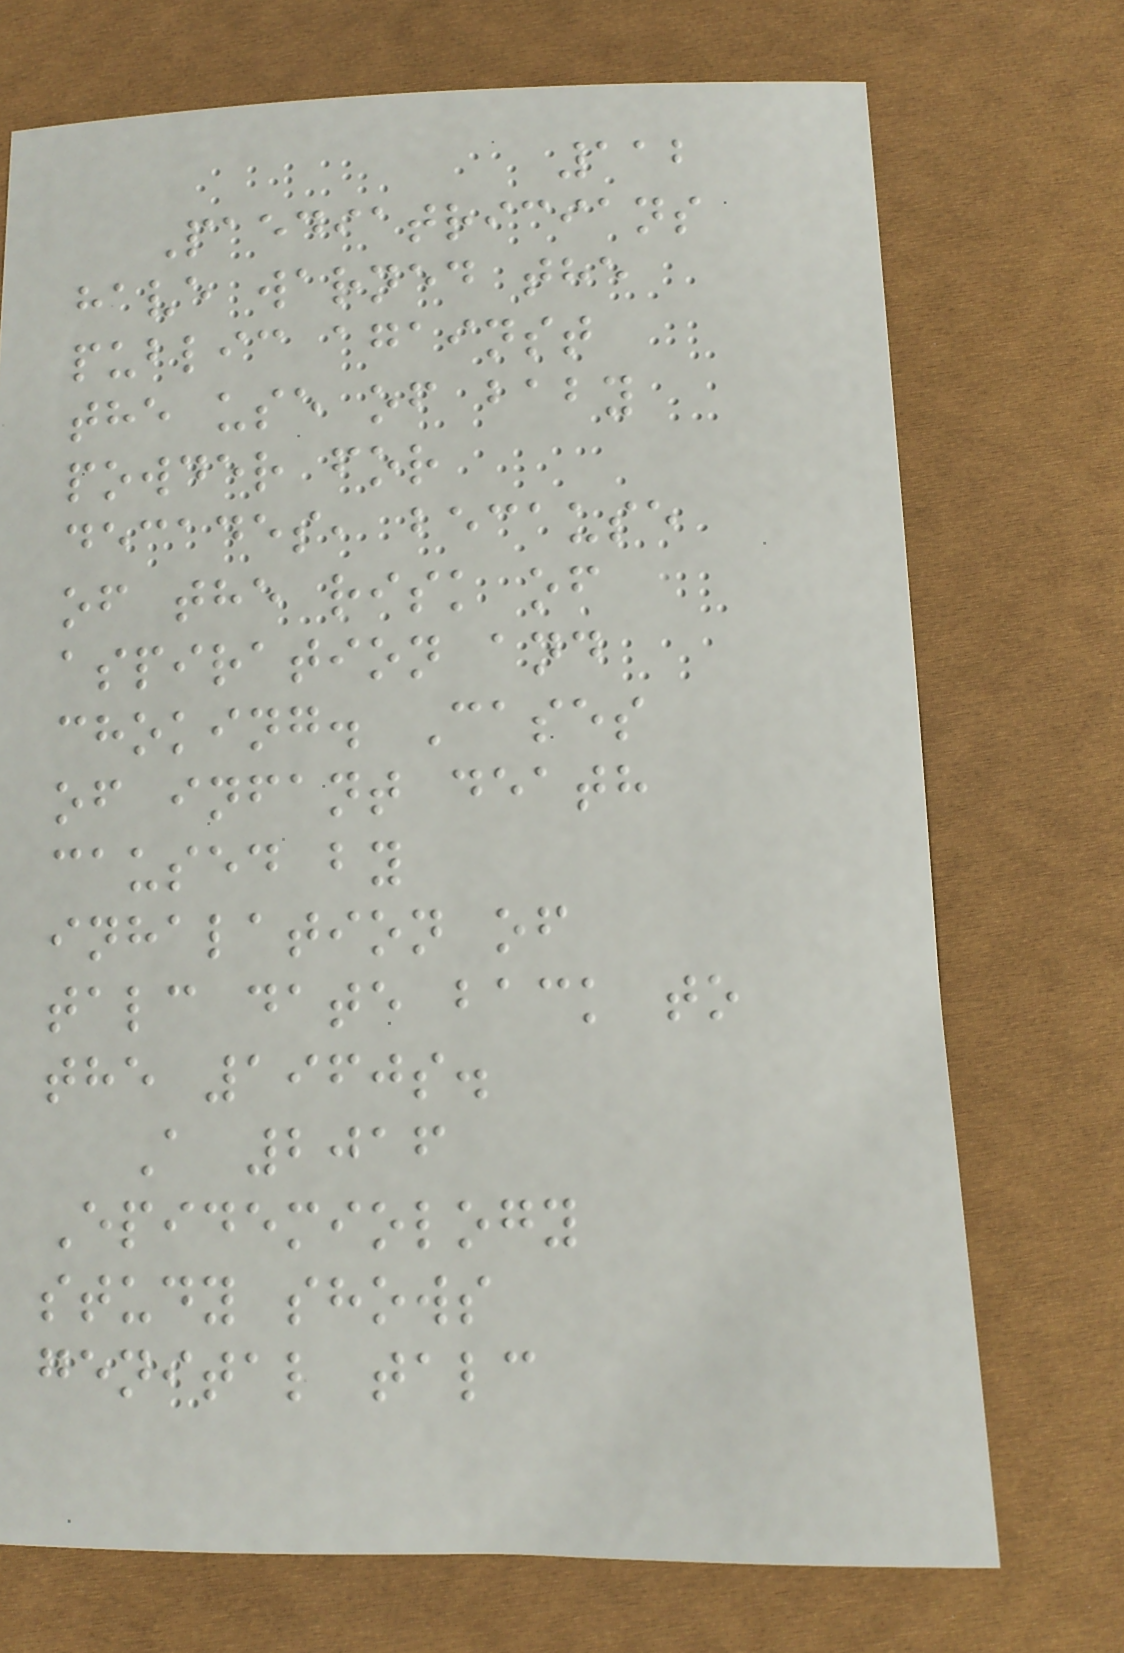112
Paediatricians
have warned the
public against
the use of baby
powder for
decades, because
of the risk of
aspiration and
choking. Cases
of infant death
caused by
inhalation of
talc date back to
the 1960s.
A 2016
Epidemiology
study shows
genital talc
